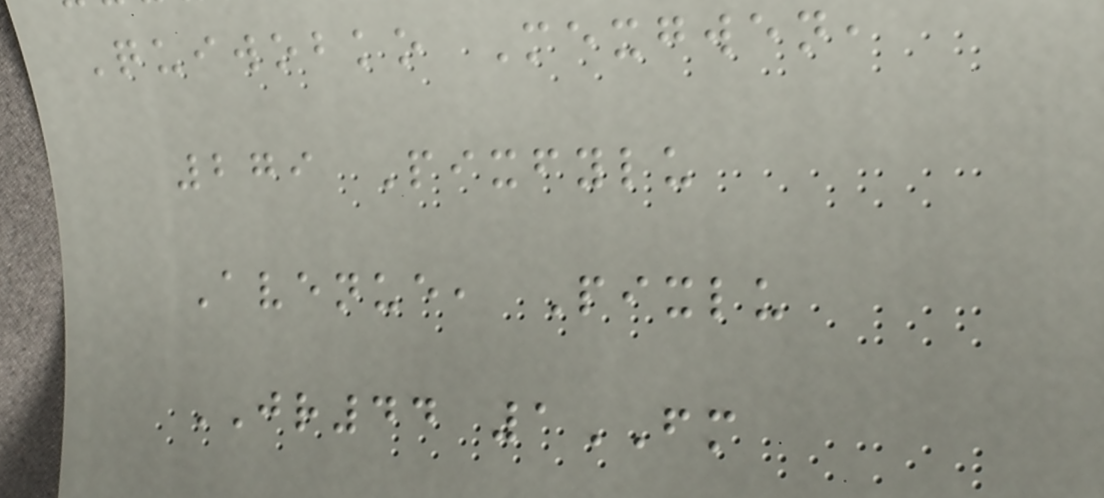Quiwobko Mexgwen,
279 Pixfylu
Avenue, Pixlu
JR44 1FM
